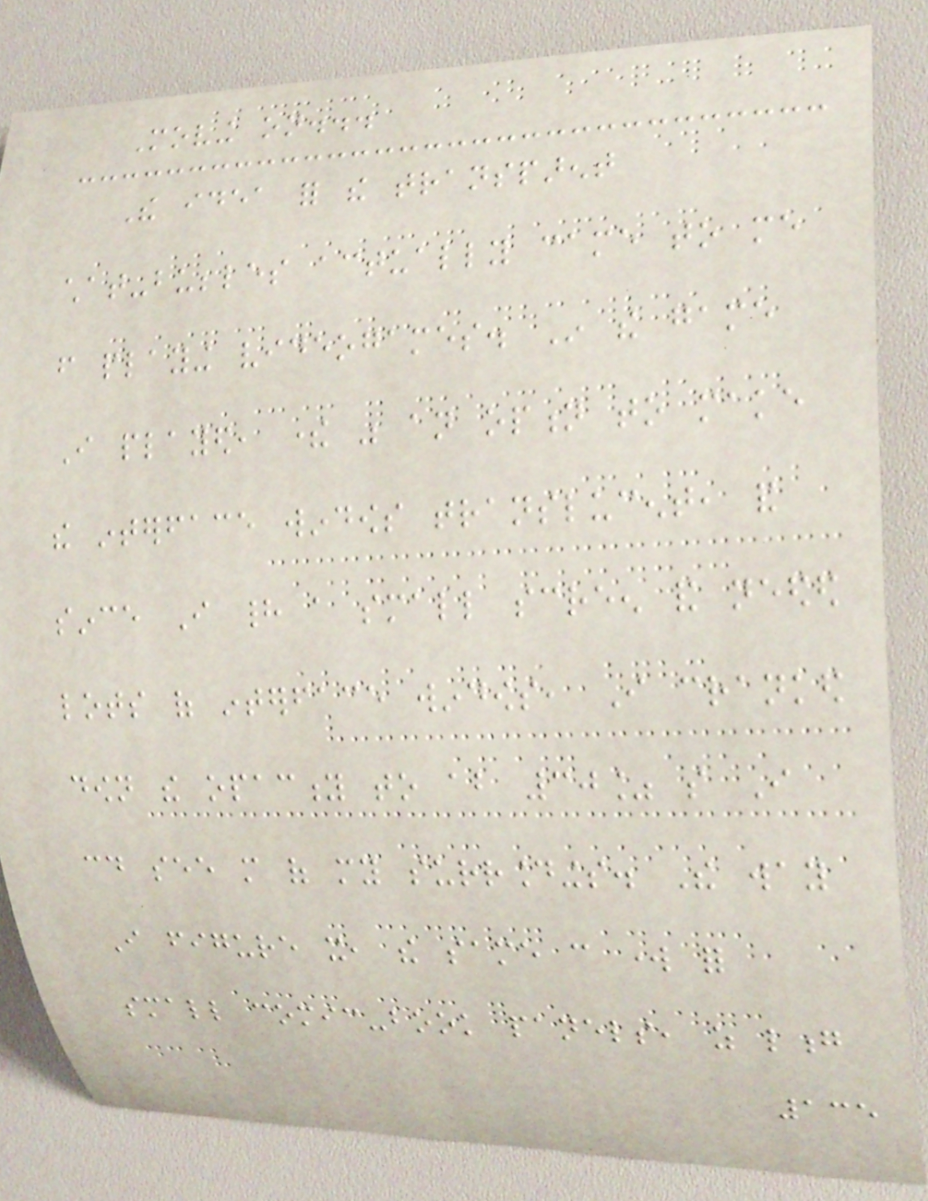Moving on...
The idea for the transparent
chat-bubbles actually came to me
from playing videogames. In the game
I played, there was an option to make
the interface windows translucent, and
since I had a small screen and needed
lots of interface windows, I cranked
down the opacity to about 30% so I
could see more of my surroundings. The way
I figure it, the same can work for
small comic-book panels, as long
135
